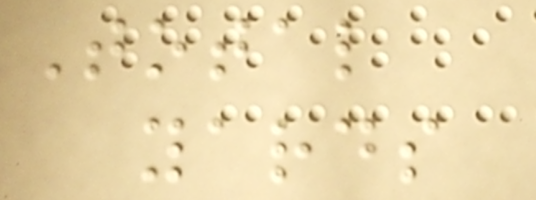Total
yards
